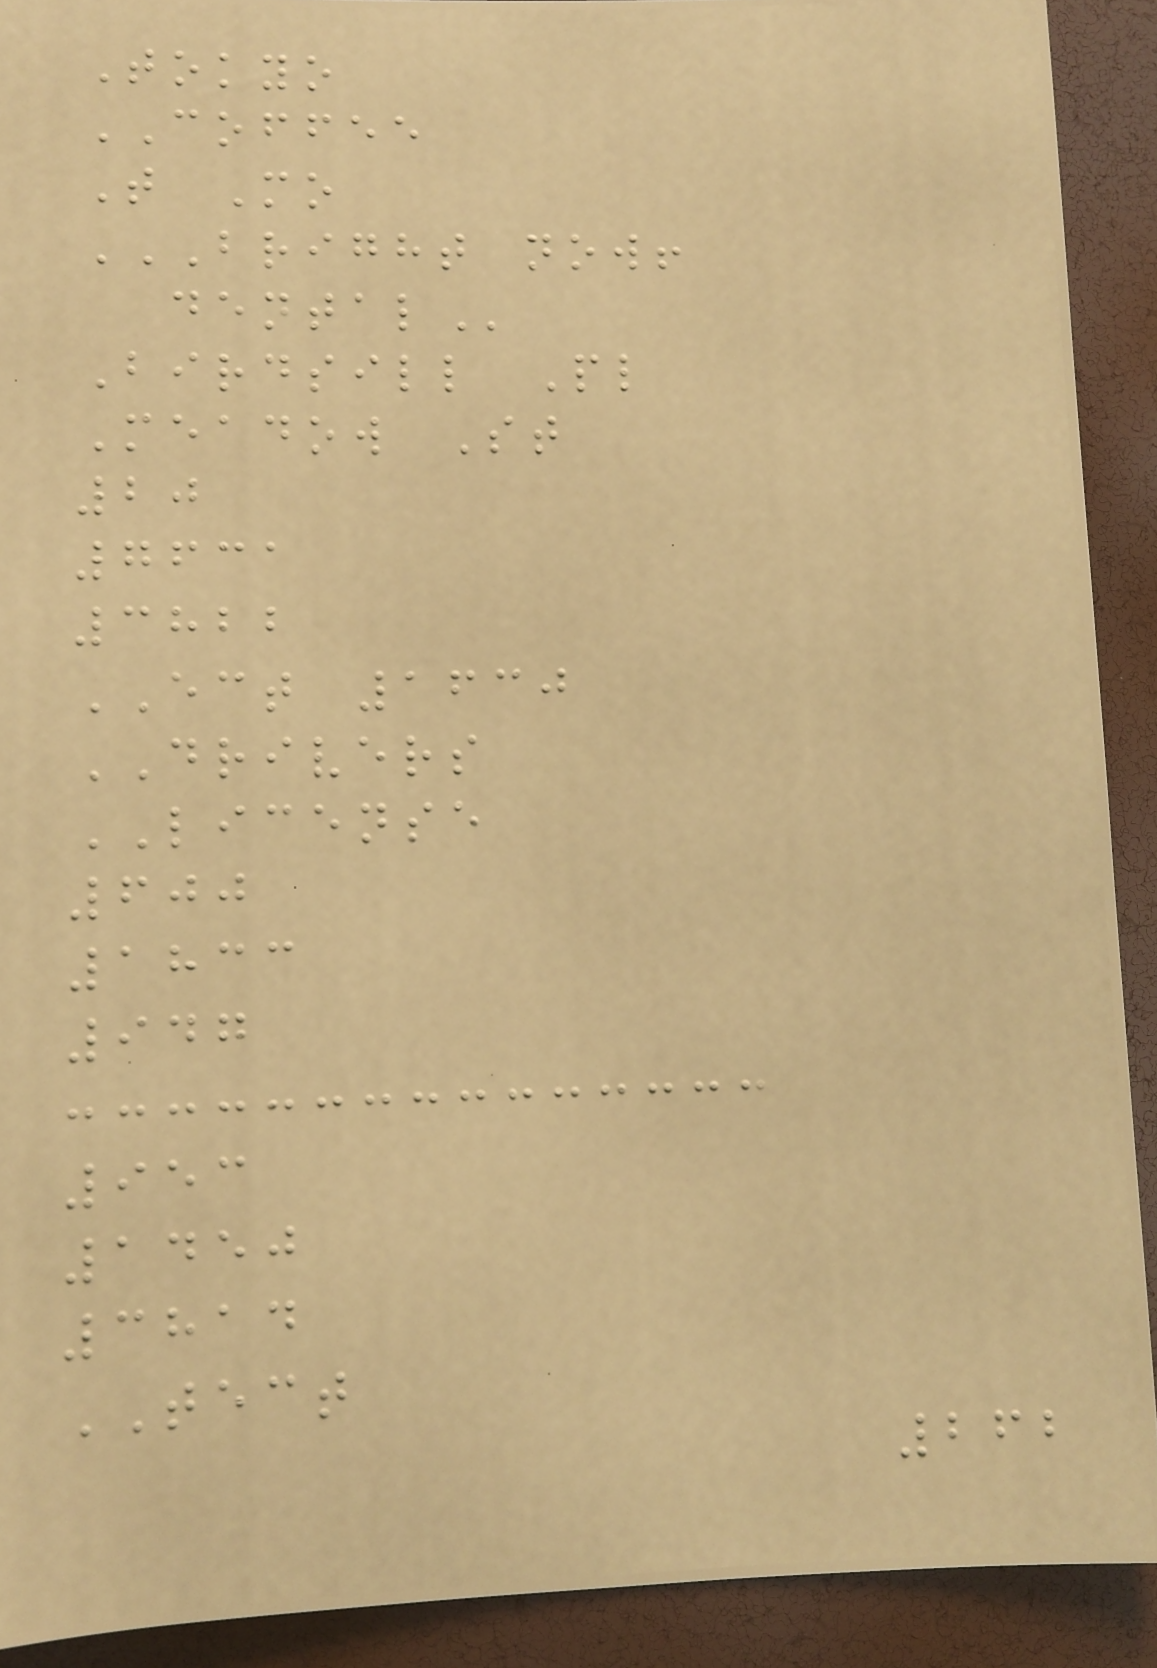Tokyo
COFFEE
T Mo
BRIGHT NOW!
DENTAL
Birdsill Pl
Meadow St
20
7631
3822
ECT 1630
DRIVERS
LICENSE
600
1833
947
953
1450
3814
TECT
262
